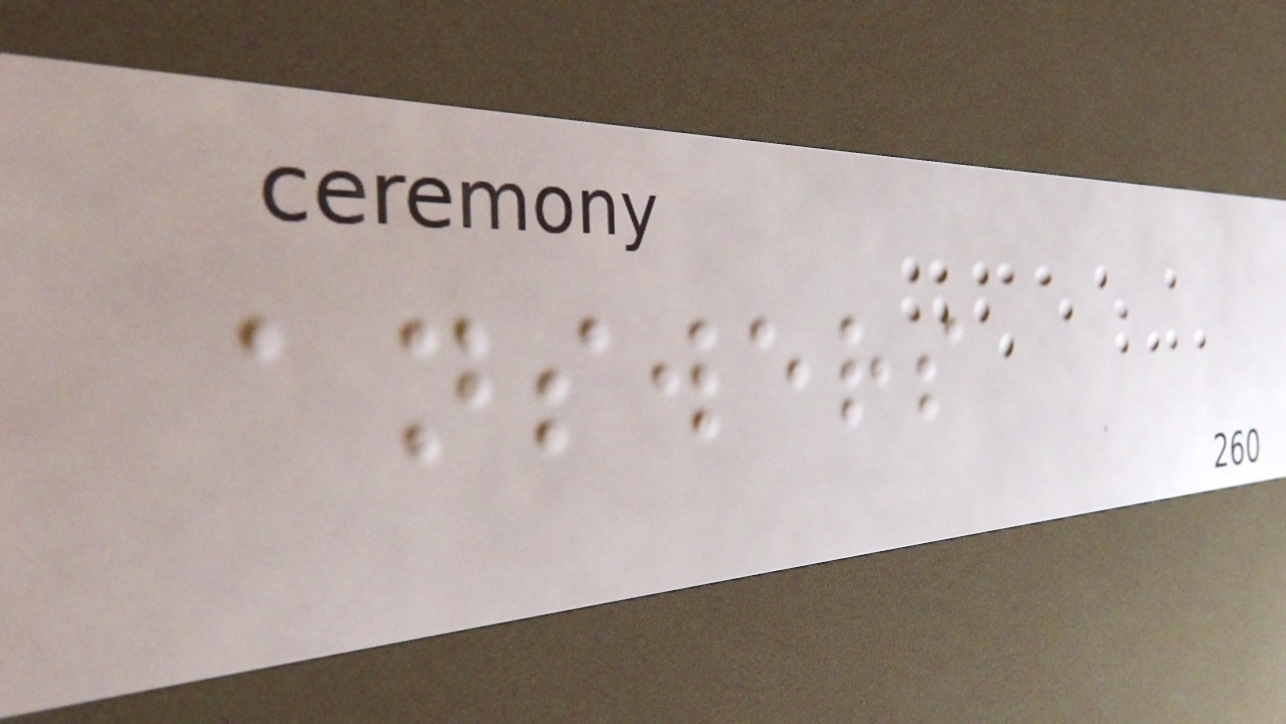answers
